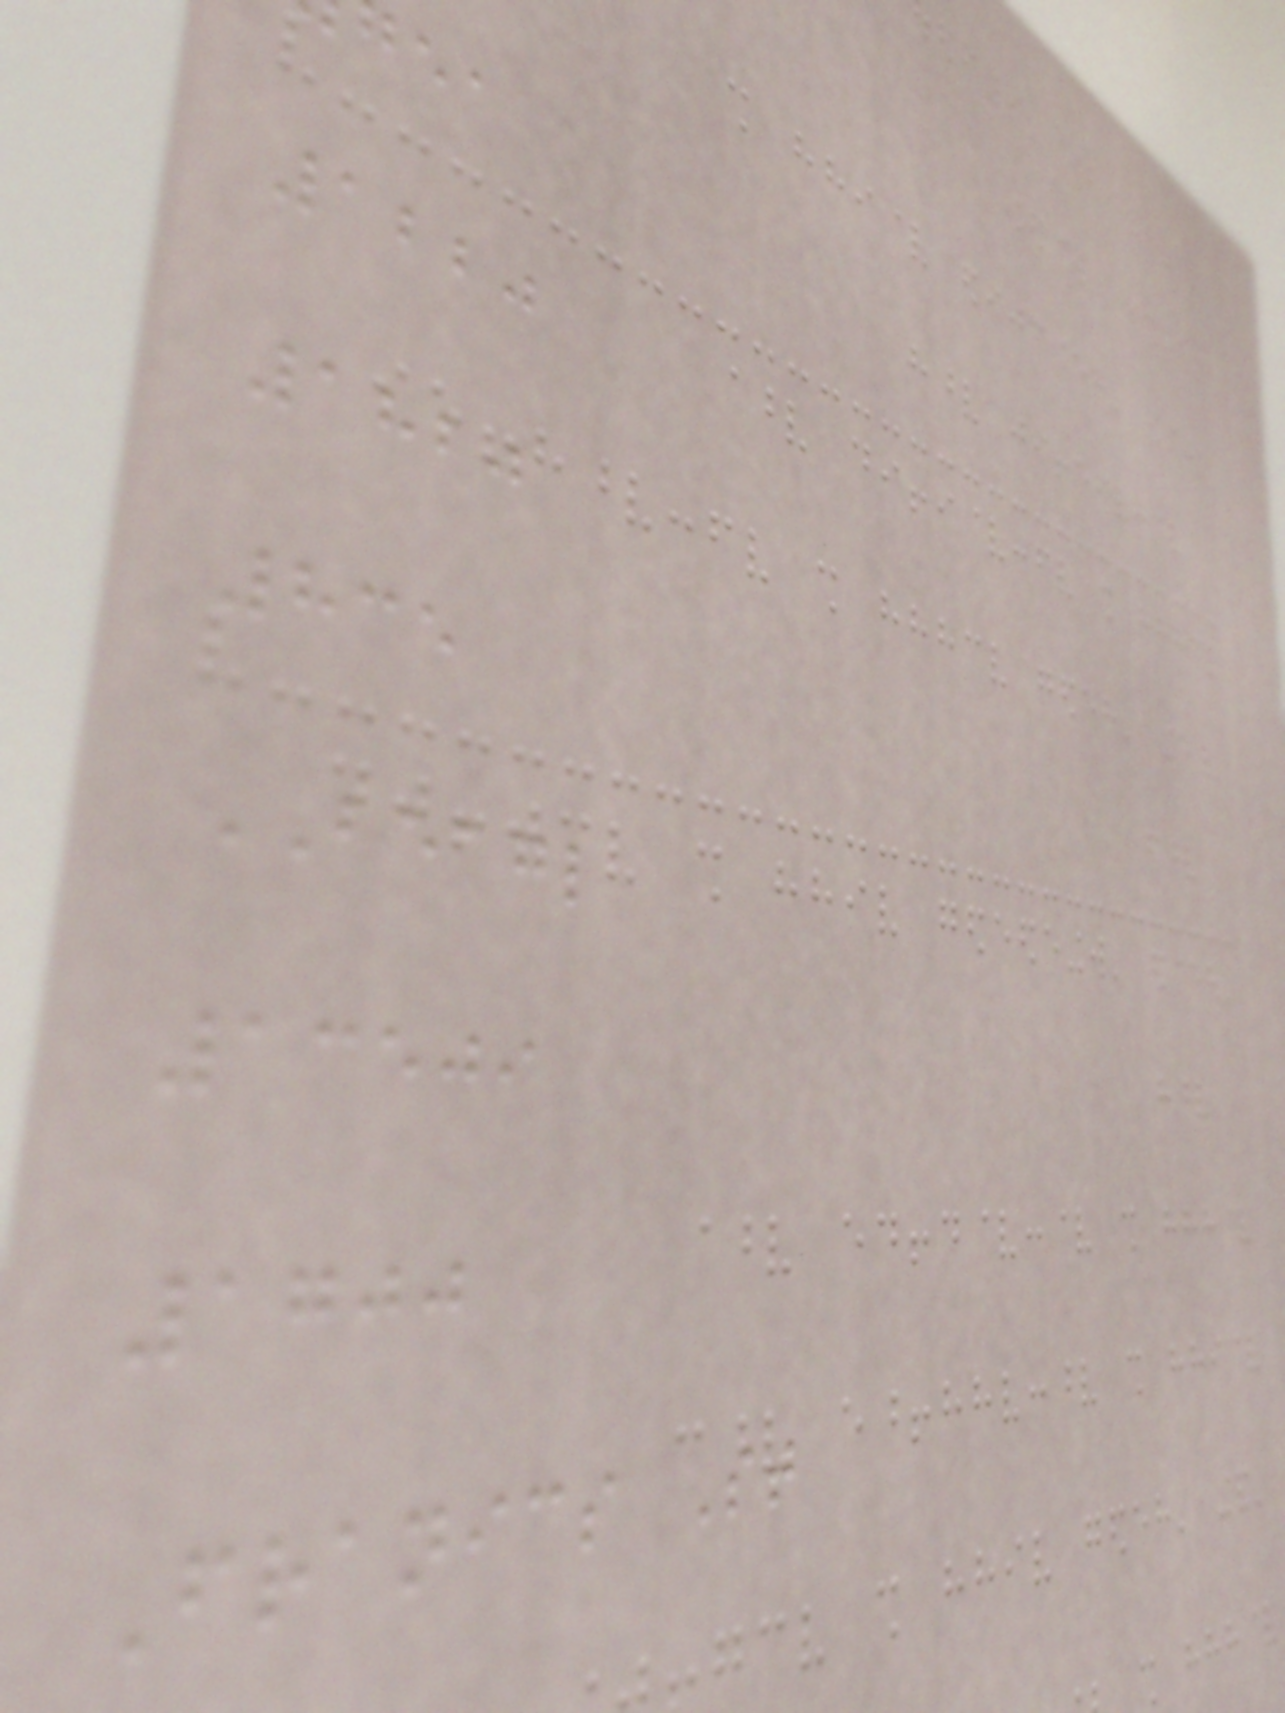1220
1820
835
BEAGL
13509
1700
Franics St
